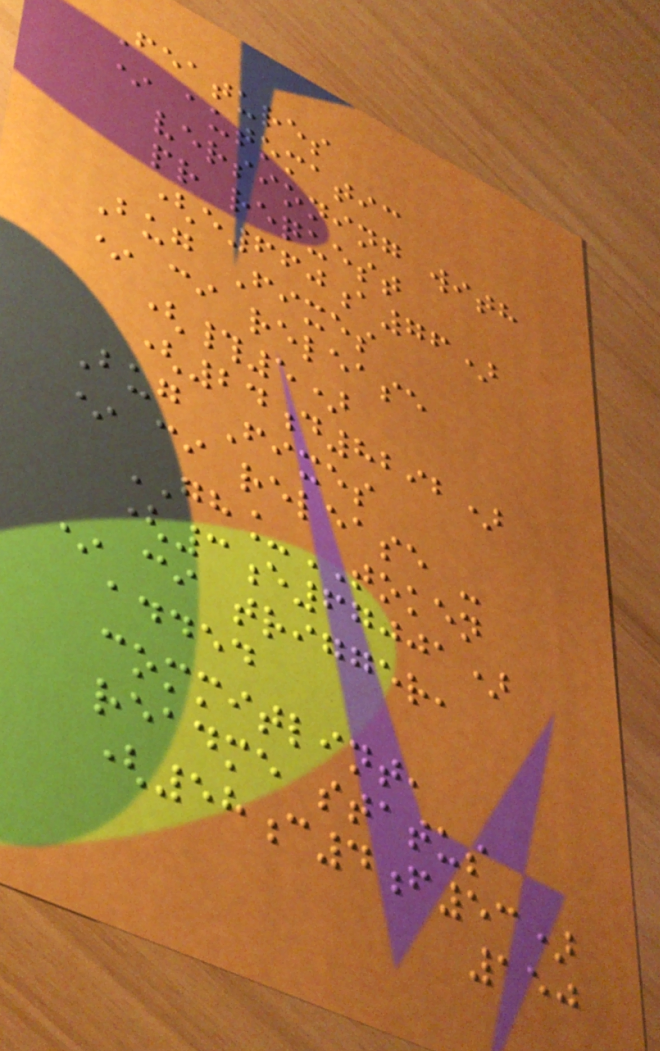Features
* automatic
versioning with
pr request
(e660a76)
Bug Fixes
* ci release
(#5)
(24d8292)
Bug Fixes
* ci release -
GH_TOKEN
(3e67001)
* ci trigger,
added
commitlint,
readme status
(58c4f53)
150
